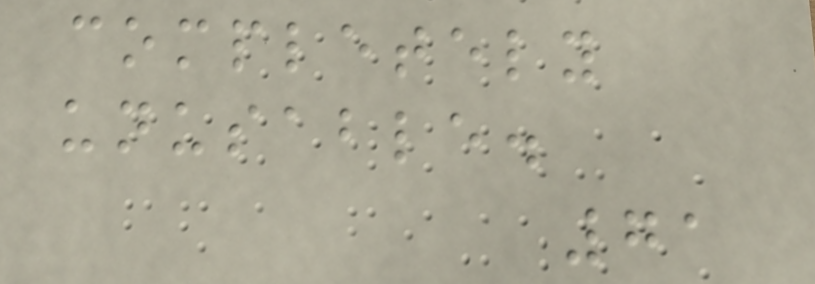completely
unusable.
71
